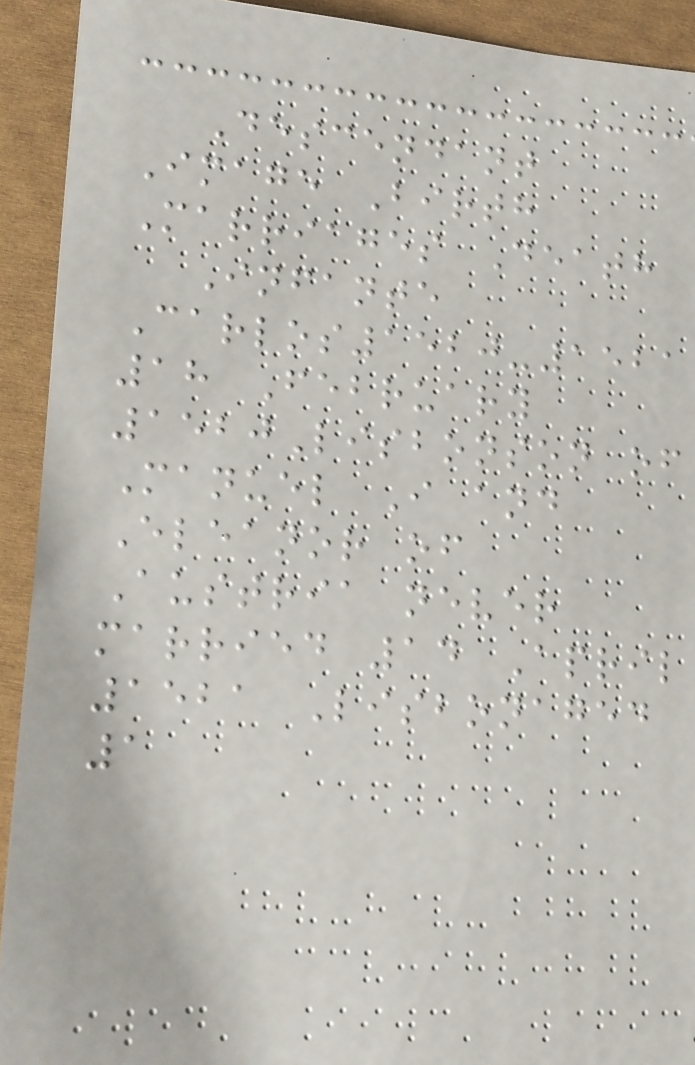Descendant
Image Birth
Marriages Death
Infante
Carlos1520-1521
18 February
1520Lisbonson of
Manuel I and
Eleanor of
Austria never
married 14 April
1521 Lisbonaged
1
